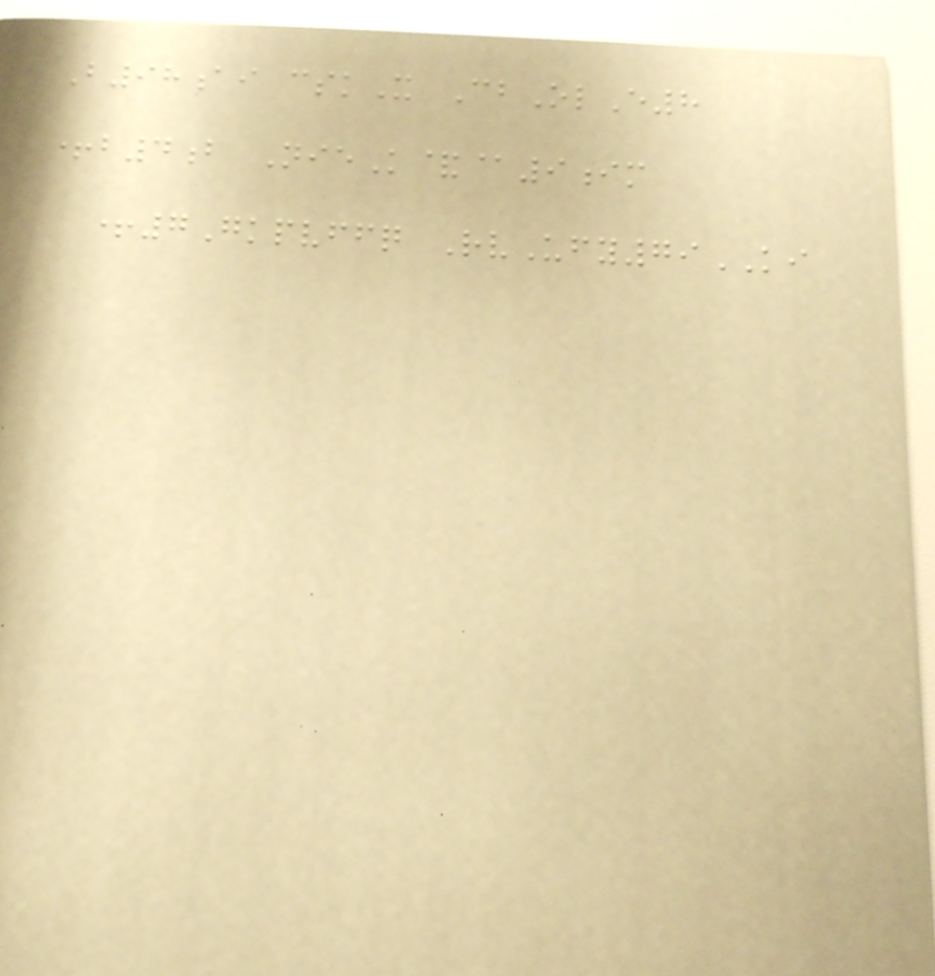B98ai cskX CbOlE8
+b4b NieK&@9im
+7Gkpvffq RvUfy79KI
